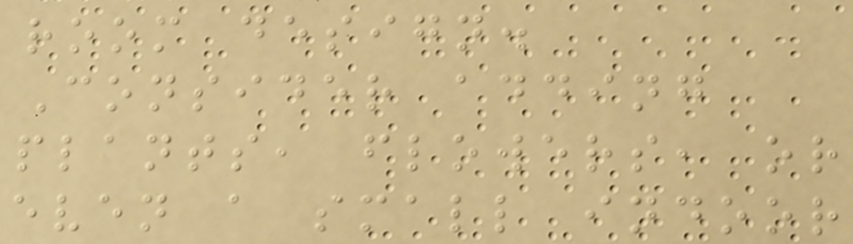room design.
Consider adding
plants, flowers, or
even a small indoor
